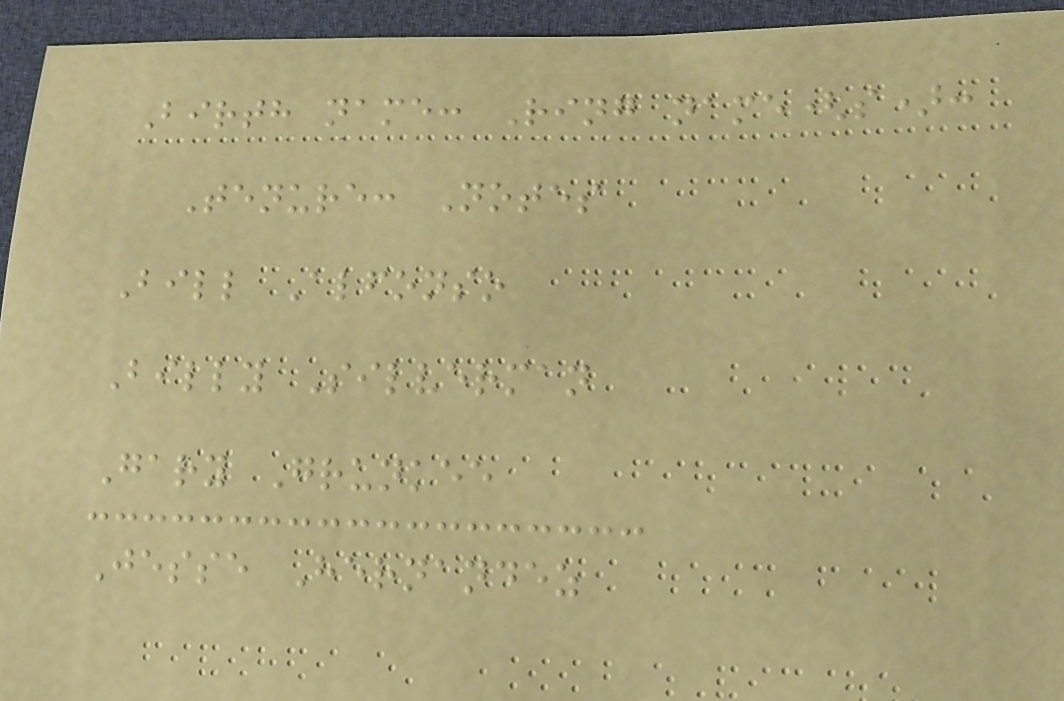Birth name: Ring name(s):
Tenure: Notes
Bill Alfonso
Billy Silverman
Gary Grunkee
Jesse Hernandez
